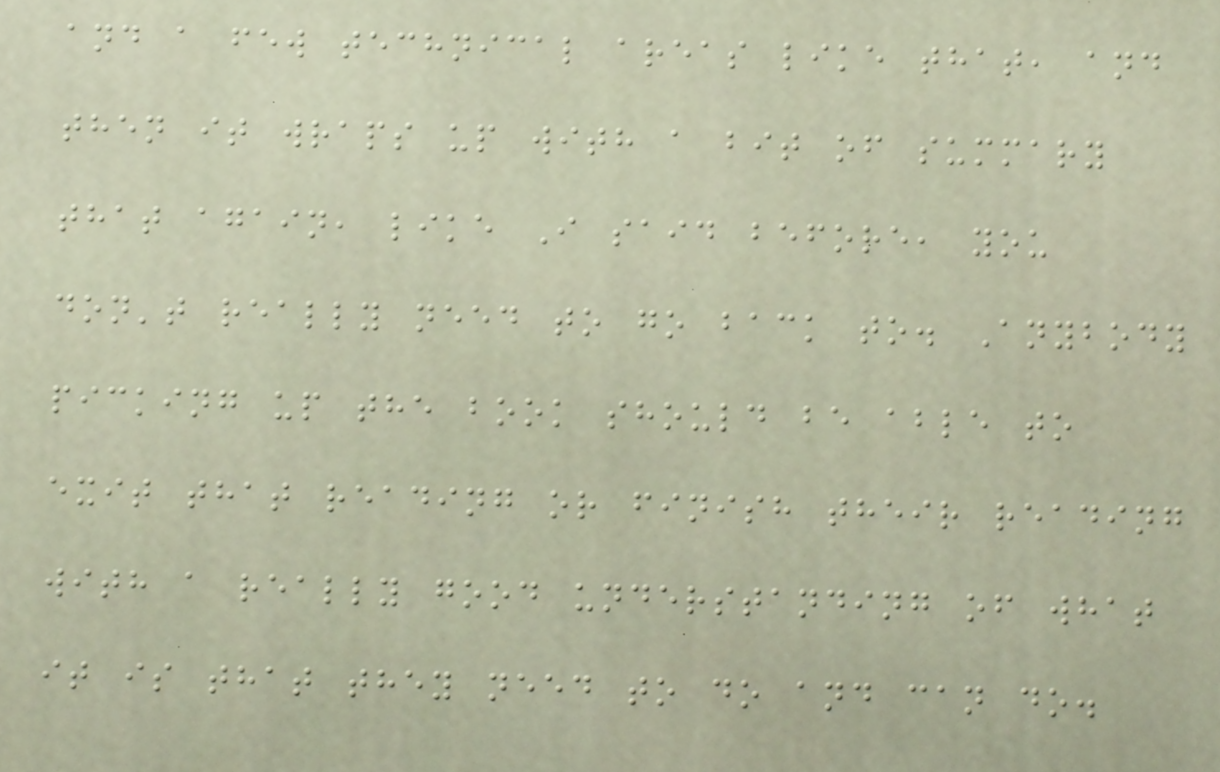and a few technical areas like that, and
then it wraps up with a bit of summary
that again, like I said before, you
don't really need to go back to. Anybody
picking up the book should be able to
exit that reading or finish their reading
with a really good understanding of what
it is that they need to do and can do.
